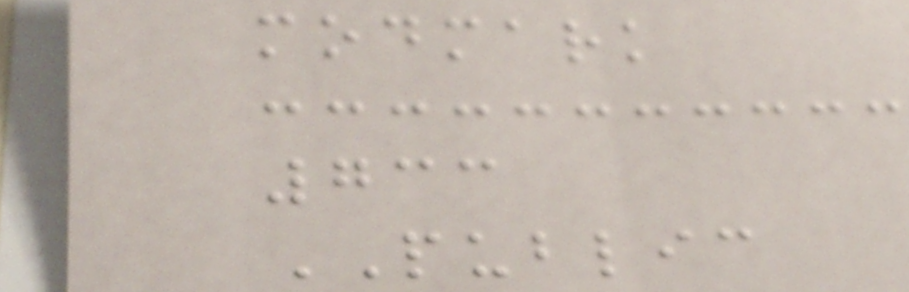modmark
733
PUBLIC
